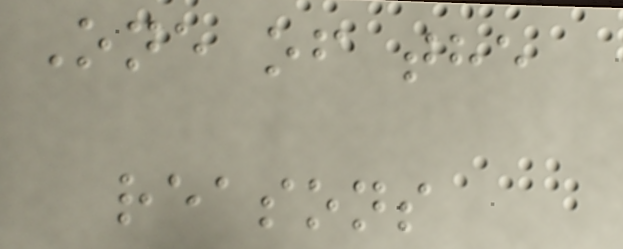One of the
reasons
